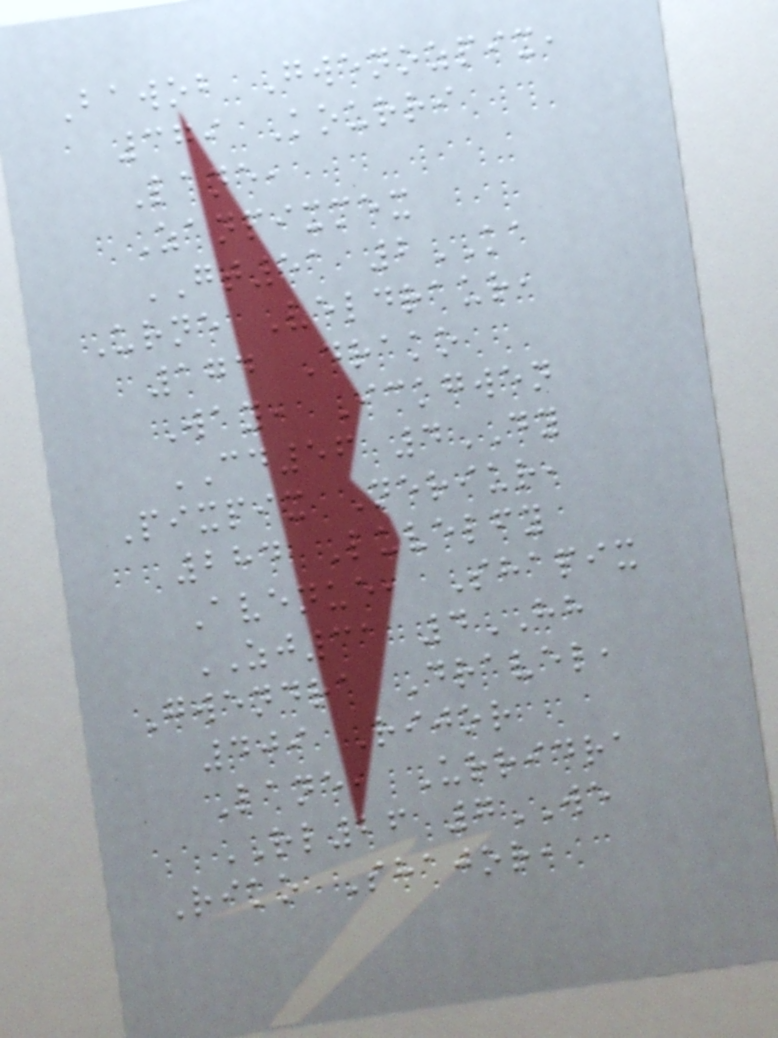Bawob Gwenozpix,
379 Kourri
Lane,
Zanpixmex
GT51 2KA
Urne Veldraur,
174 Drako
Way, Ickgwen
CD56 4DY
Pixpix Neriur,
284 Luvelfy
Avenue, Shapix
ZJ31 4HH
Gwendra Dravel,
409 Rijor
Lane, Urridra
RL26 7WE
Riko Shajor,
